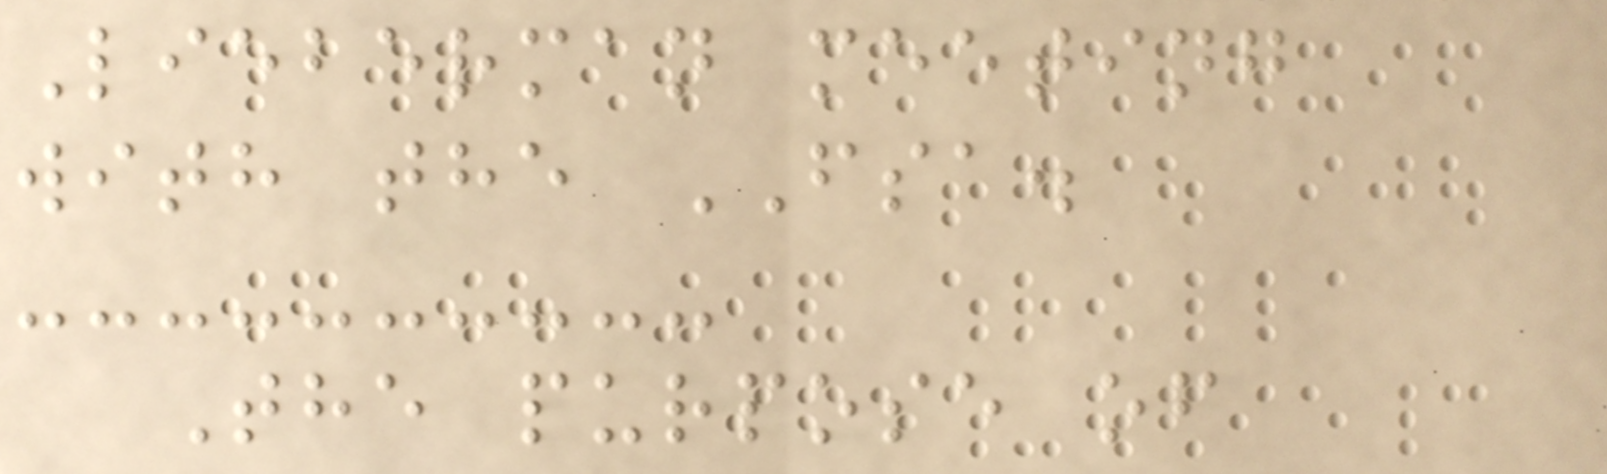Lieberman meeting
with the FSA.
The purpose of
